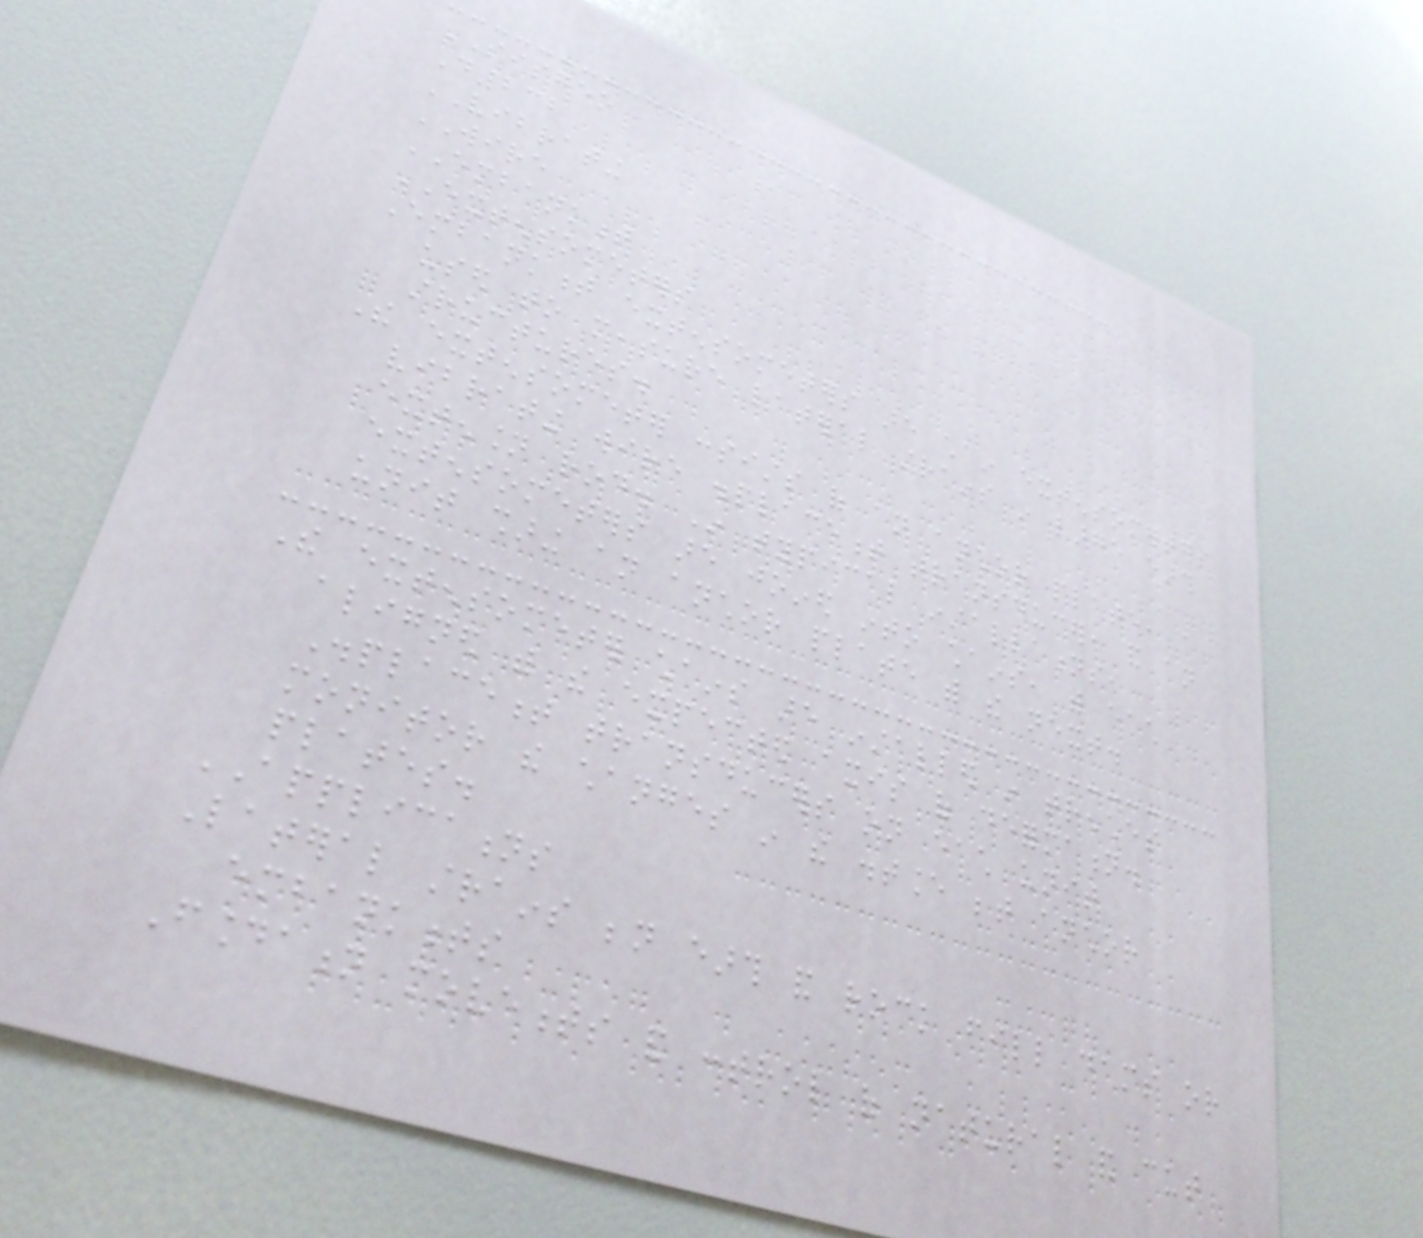SISGEO
D232
VIBRATING
WIRE
EMBANKMENT
EXTENSOMETERS
Embankment extensometers are chain extensomerters
used to measure lateral strains in large earth
structures.
The extensometer consists of an anchor plate, a
vibrating wire displacement transducer, and an
extension rod. In typical installations,
extensometers are joined into chains, with each
unit sharing an anchor plate with the next.
The extensometer chains are installed in trenches
aligned with the expected axis of deformation.
Displacement transducers on each unit
monitor the changes in the distance between anchor
plates.
APPLICATIONS
Lateral strains beneath earth and rock fill dams or
embankments
Foundation movements and control of natural and cut
